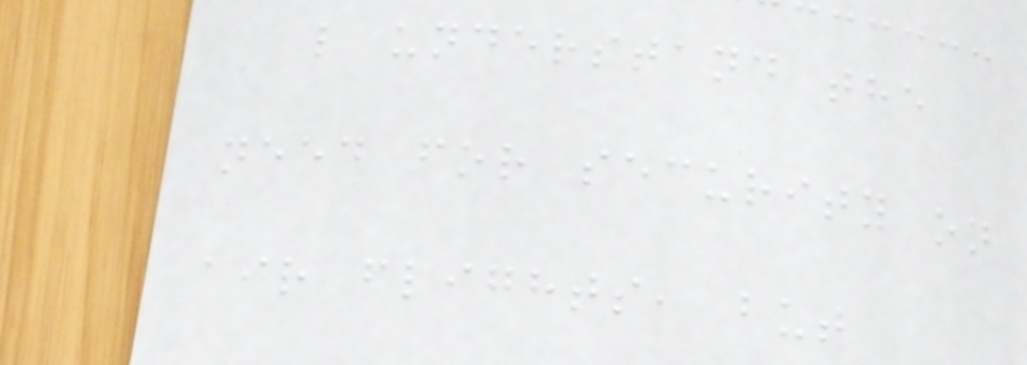l understand the
need for security on
air flights, but
